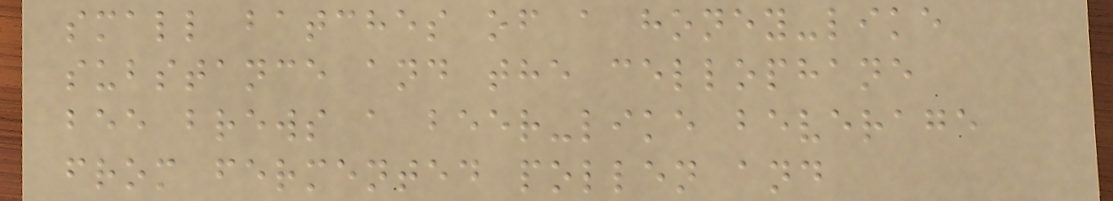small batches of a honey-like
substance and the cellophane
bee brews a beer-like beverage
from fermented pollen and
